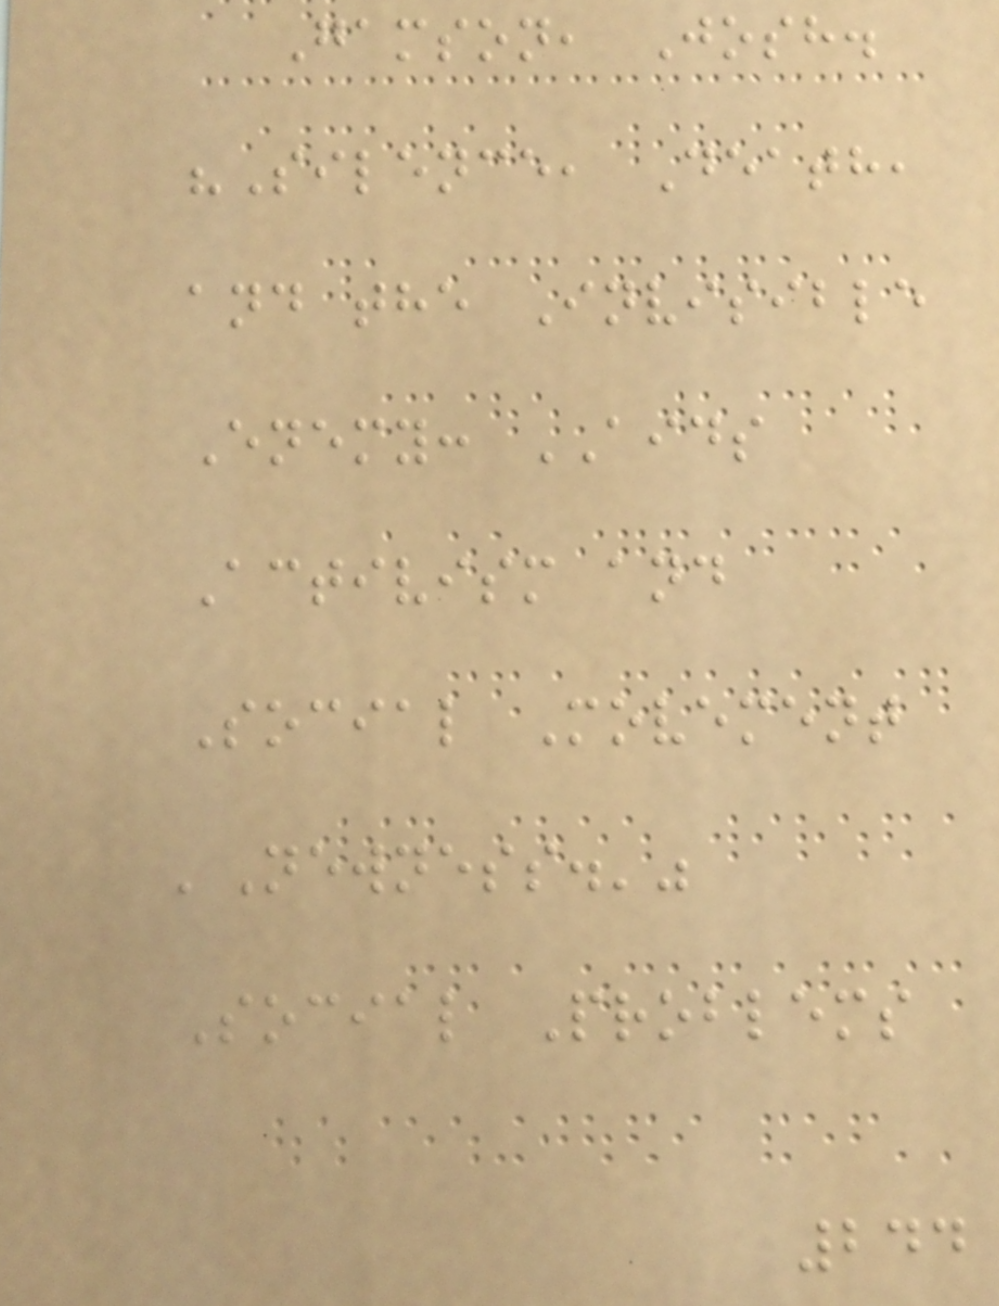Gamson, Josh.
"Silence, Death,
and the Invisible
Enemy: AIDS
Activism and
Social Movement
'Newness.'"
Social Problems
244
